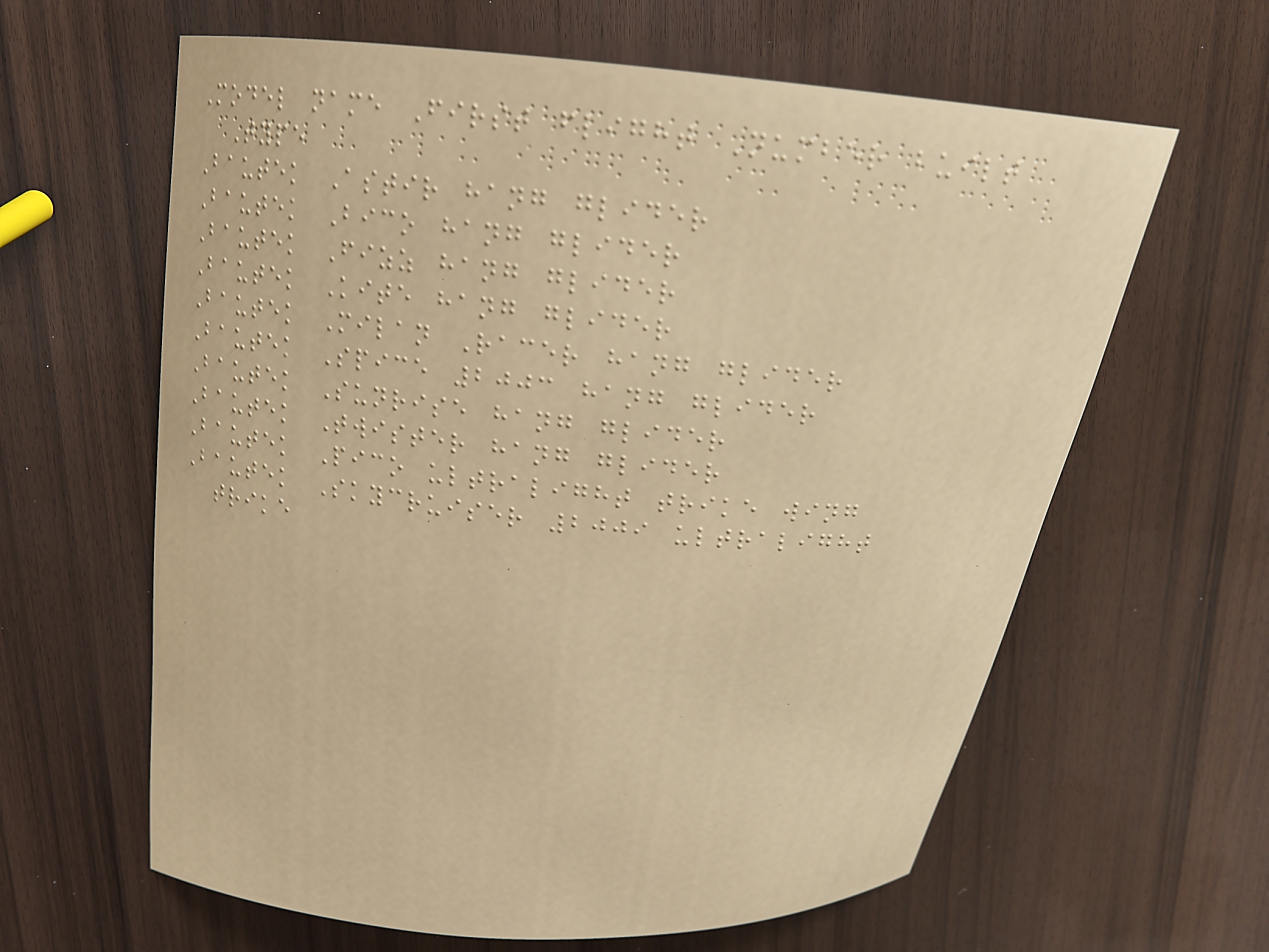Model name First flight Number built
Type
Bautek Astir hang glider
Bautek Bico hang glider
Bautek Fizz hang glider
Bautek Kite hang glider
Bautek Milan Racer hang glider
Bautek Spice 2003 hang glider
Bautek Sunrise hang glider
Bautek Twister hang glider
Bautek Pico ultralight trike wing
Bautek Skycruiser 2009 ultralight
trike
